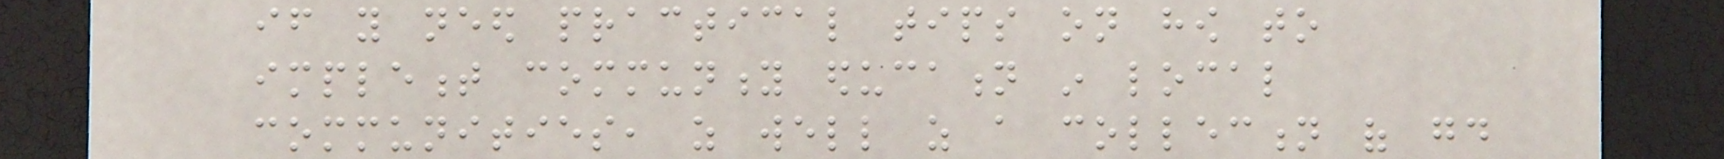if you need practical tips on how to
implement community education in local
communities, as well as a collection of good
